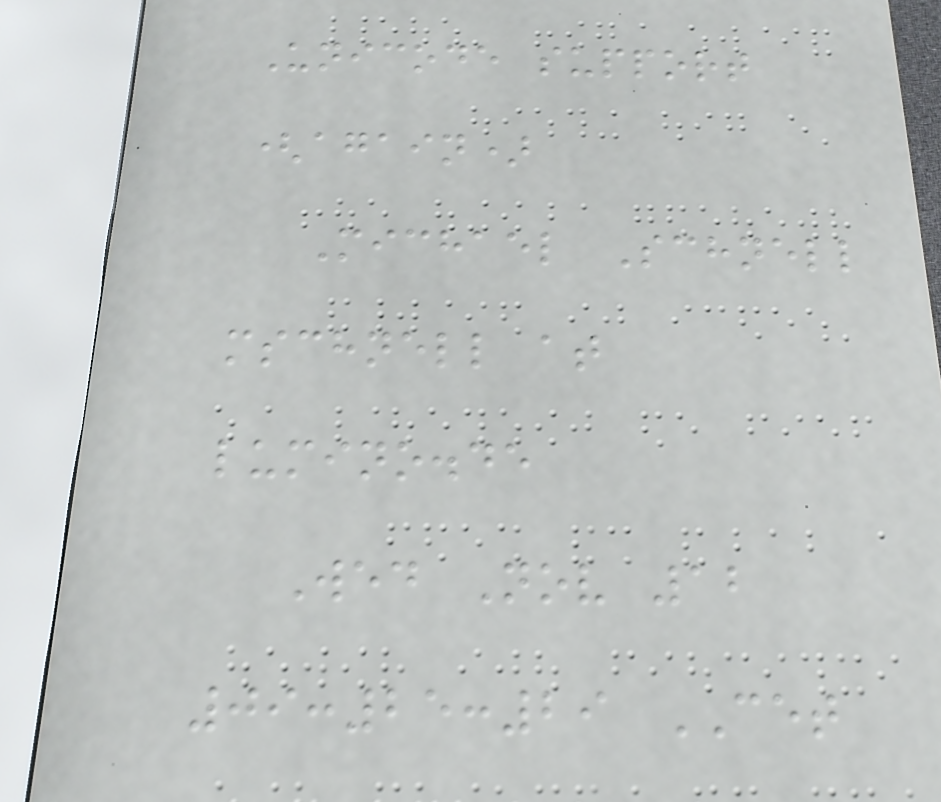Unicode support
(again)
Michael Schnell
mschnell at
lumino.de
Wed Nov 12
09:25:29 CET
